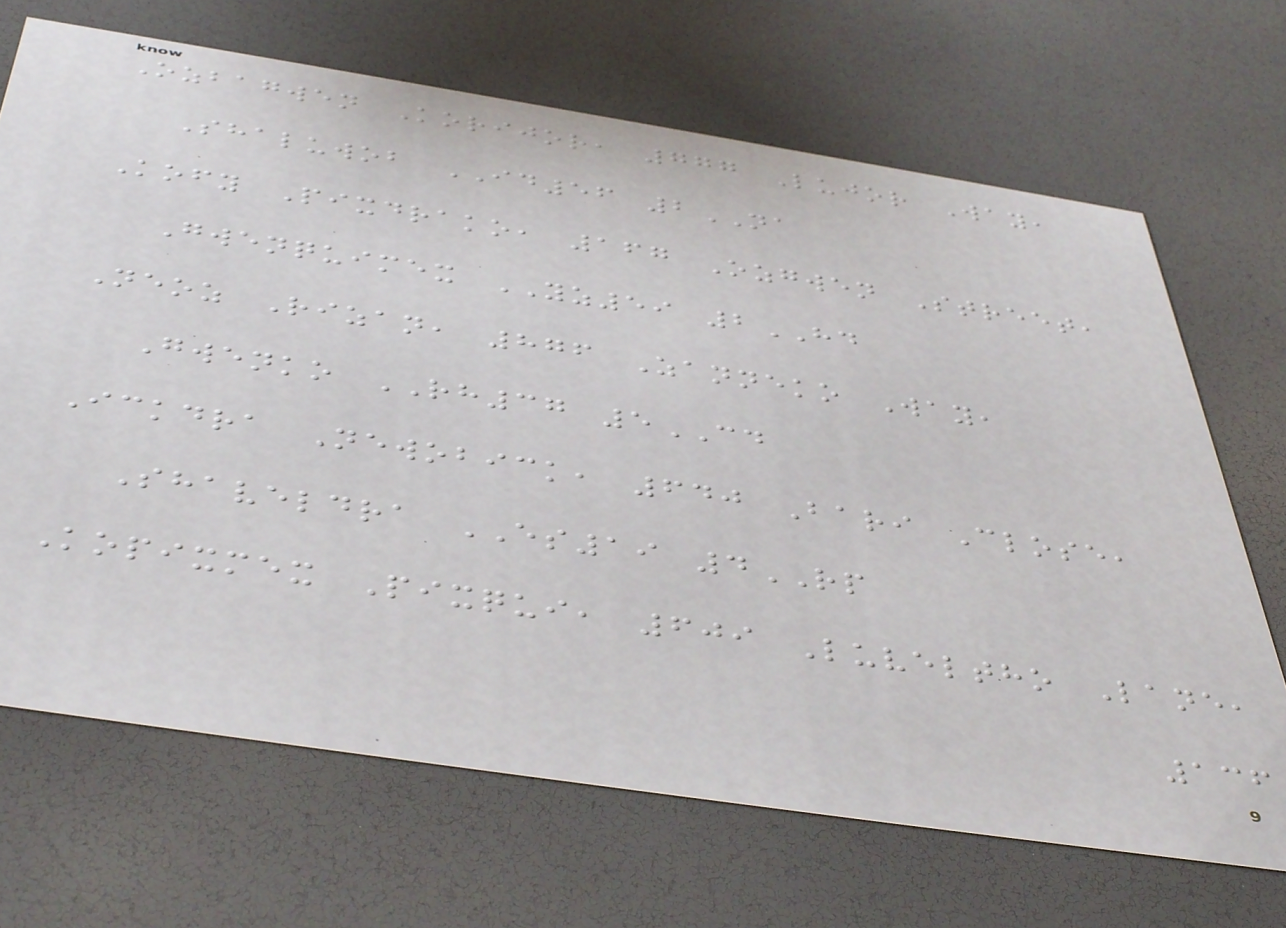Ozbagwen Korijor, 777 Lujor Way,
Shaluwob ID56 2NA
Kofy Pixdrako, 167 Ozgwen Street,
Gwenquimex YZ59 2HD
Neoz Rizan, 876 Zanneko Way,
Gwenko RH37 5CD
Ickdra Newobick, 640 Bari Close,
Shaveldra ES19 4RP
Kopixmex Pixqui, 609 Luveltho Lane,
136
